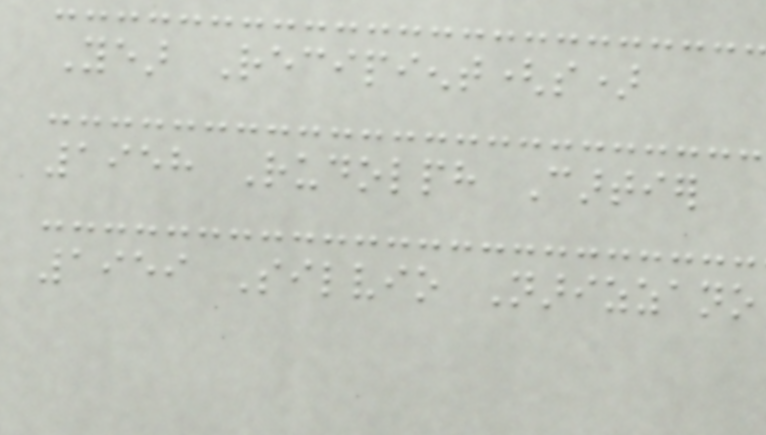Year Recipient(s)
1958 Rudolph Cartier
1959 Silvio Narizzano
